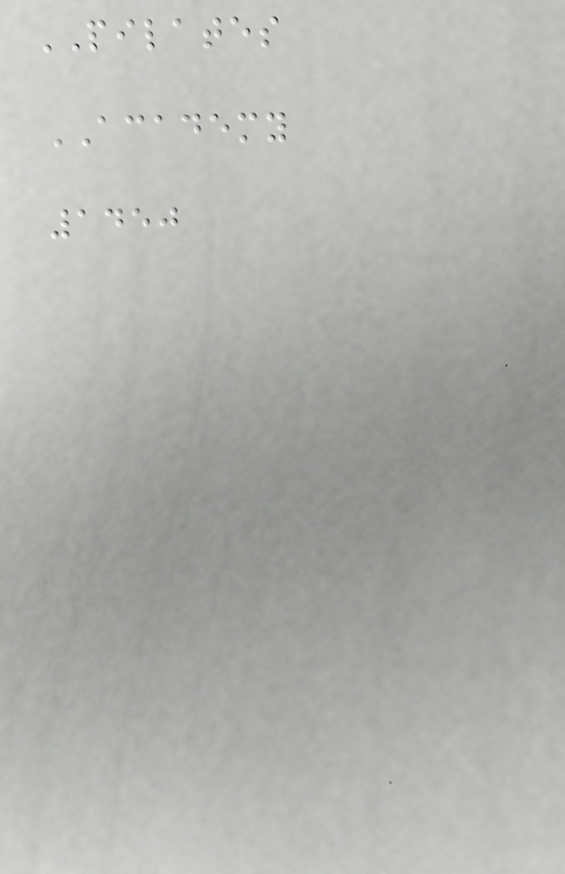PILATES
ACADEMY
1450
